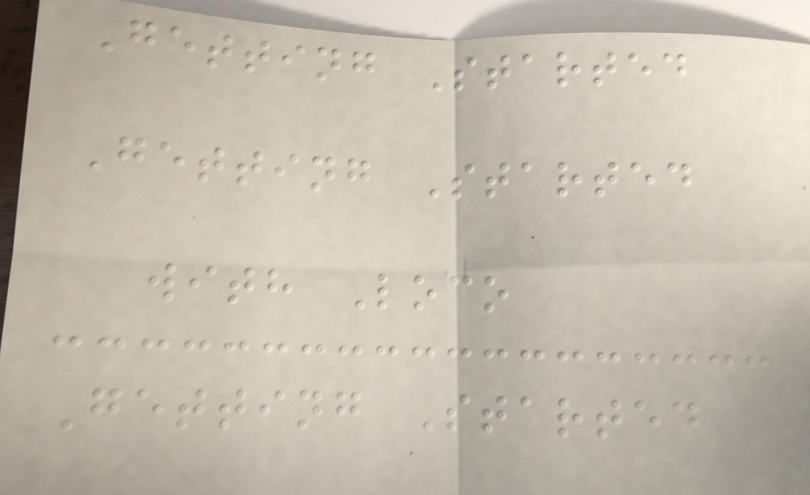Getting Started
Getting Started
with Loco
Getting Started
